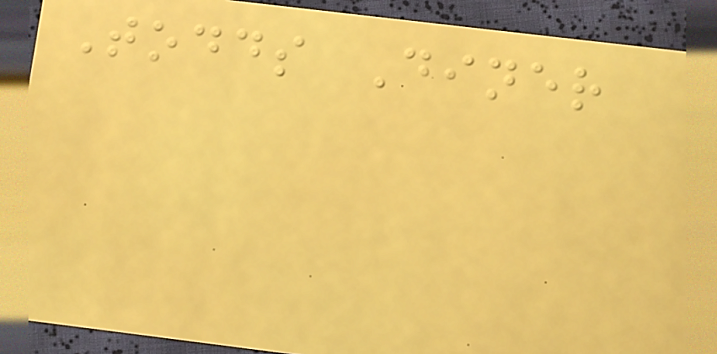Todds Diner
